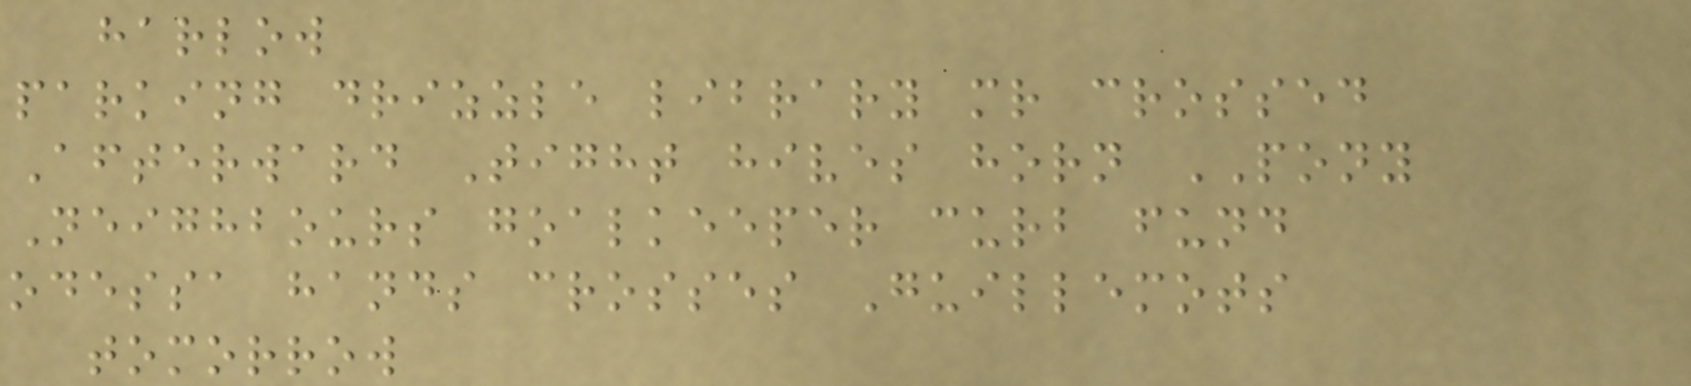harlow
parking drizzle library mr crossed
Afterward Tight hives horn PONY
Neighbours goalkeeper curb fund
odessa hands crosses Guillemots
tomorrow
